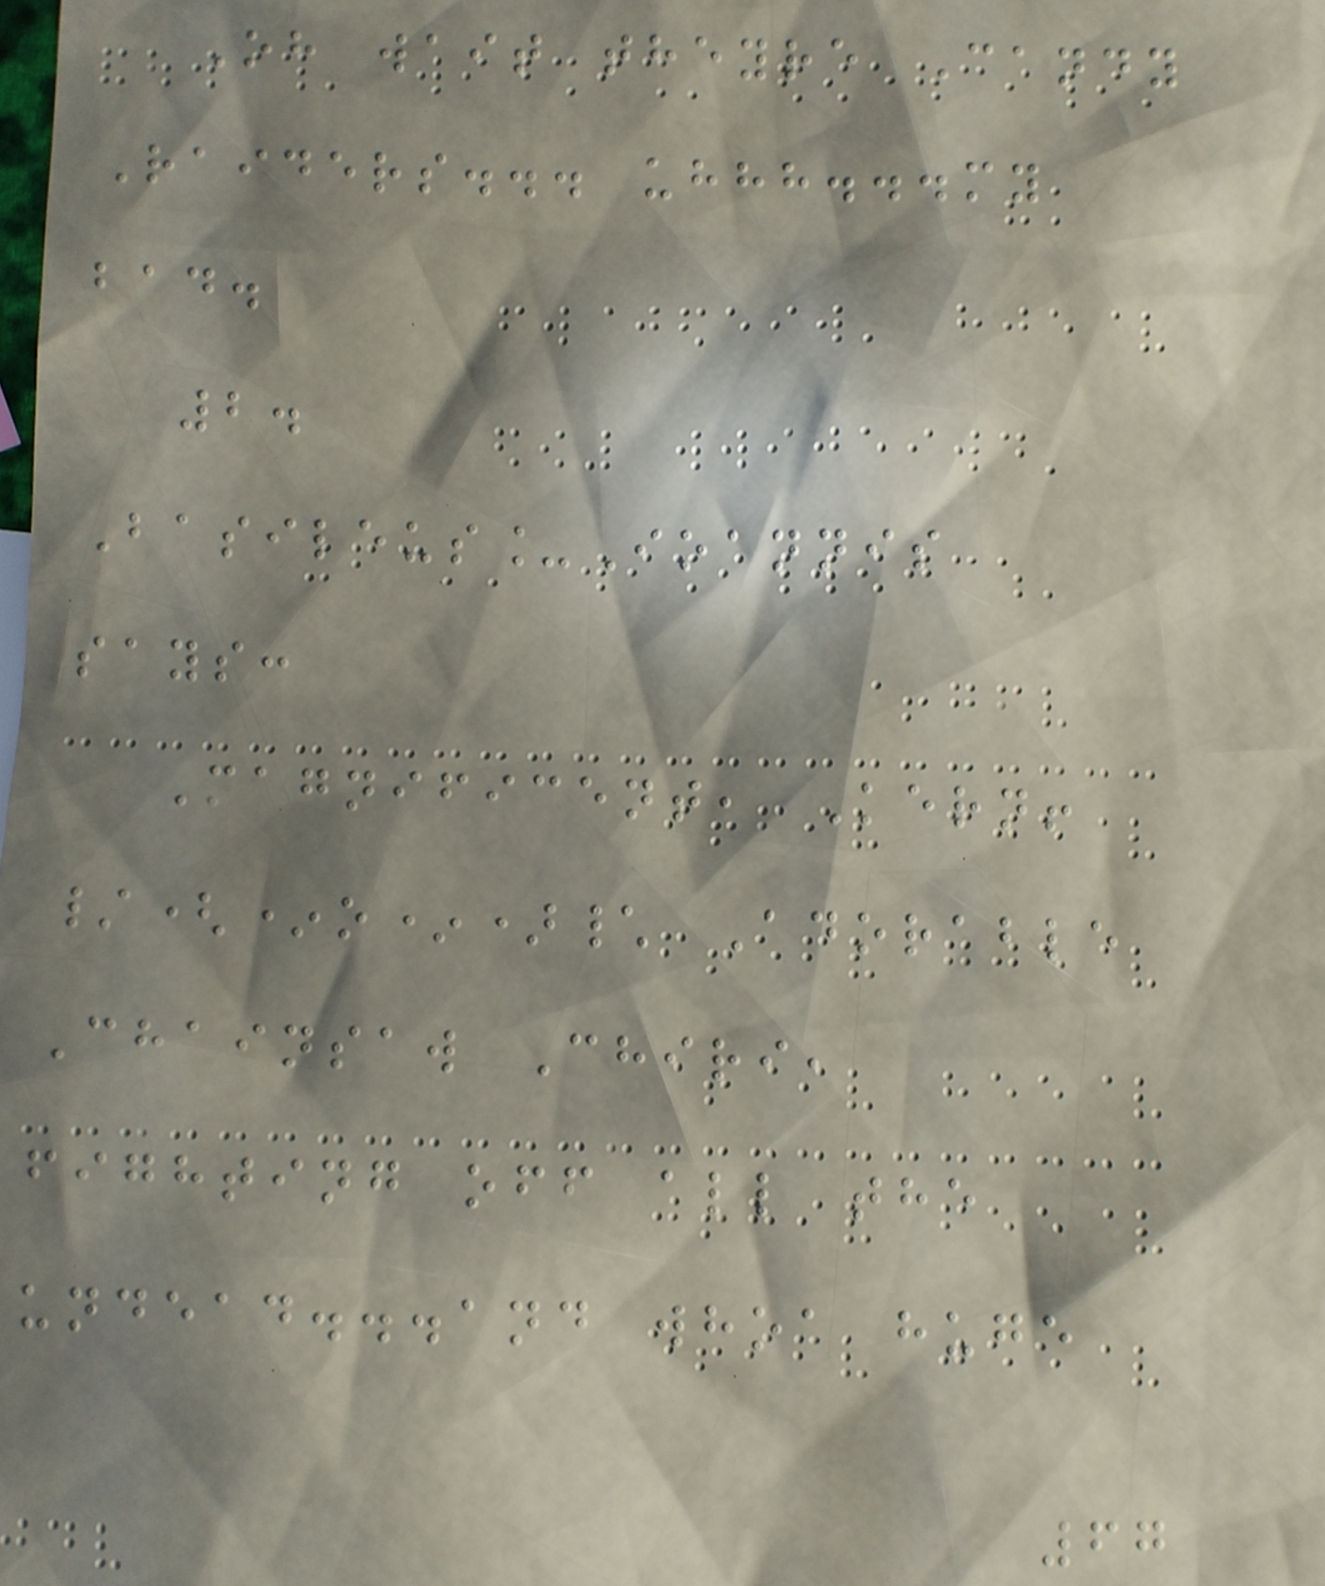Oh wait theyre Candy
Raiders... uhhh...my
bad.
2.
Basileus_Ioannis
says:
Magnificent, Kern!
/(*o*)\ Adorable
Chainsaw Chiri,
fighting off all the
undead...and whoa huge
67
